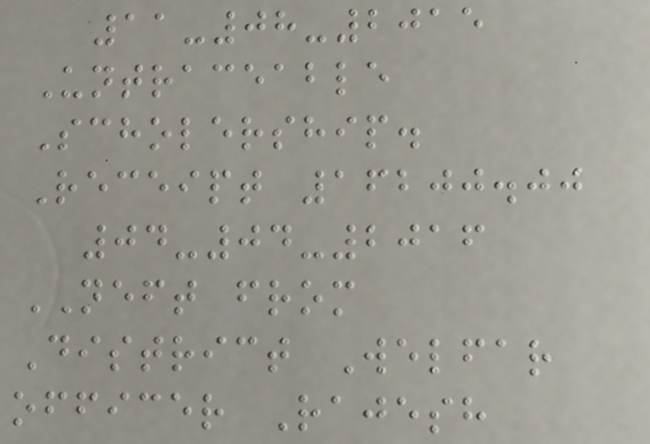11-08-2015
Untraceable
Scholership.
Receipt 16200.00
04-04-2016
NEFT from
District Welfar
officer Rajesh
